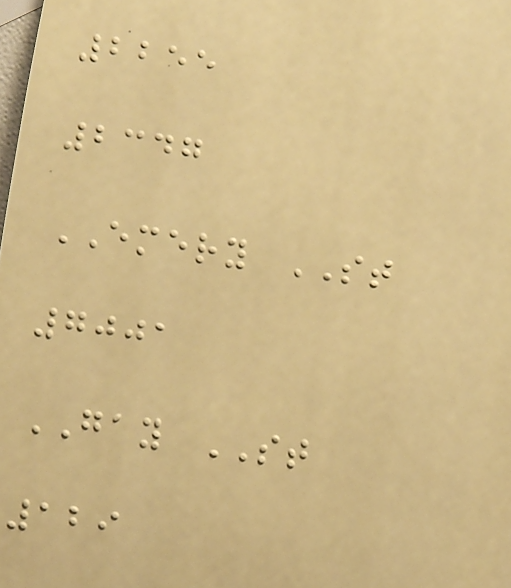2255
2347
EMERY ST
7001
GAY ST
129
